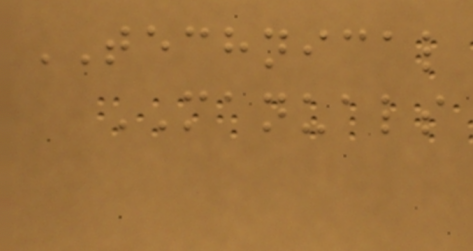TECHNICAL
MANUALS
